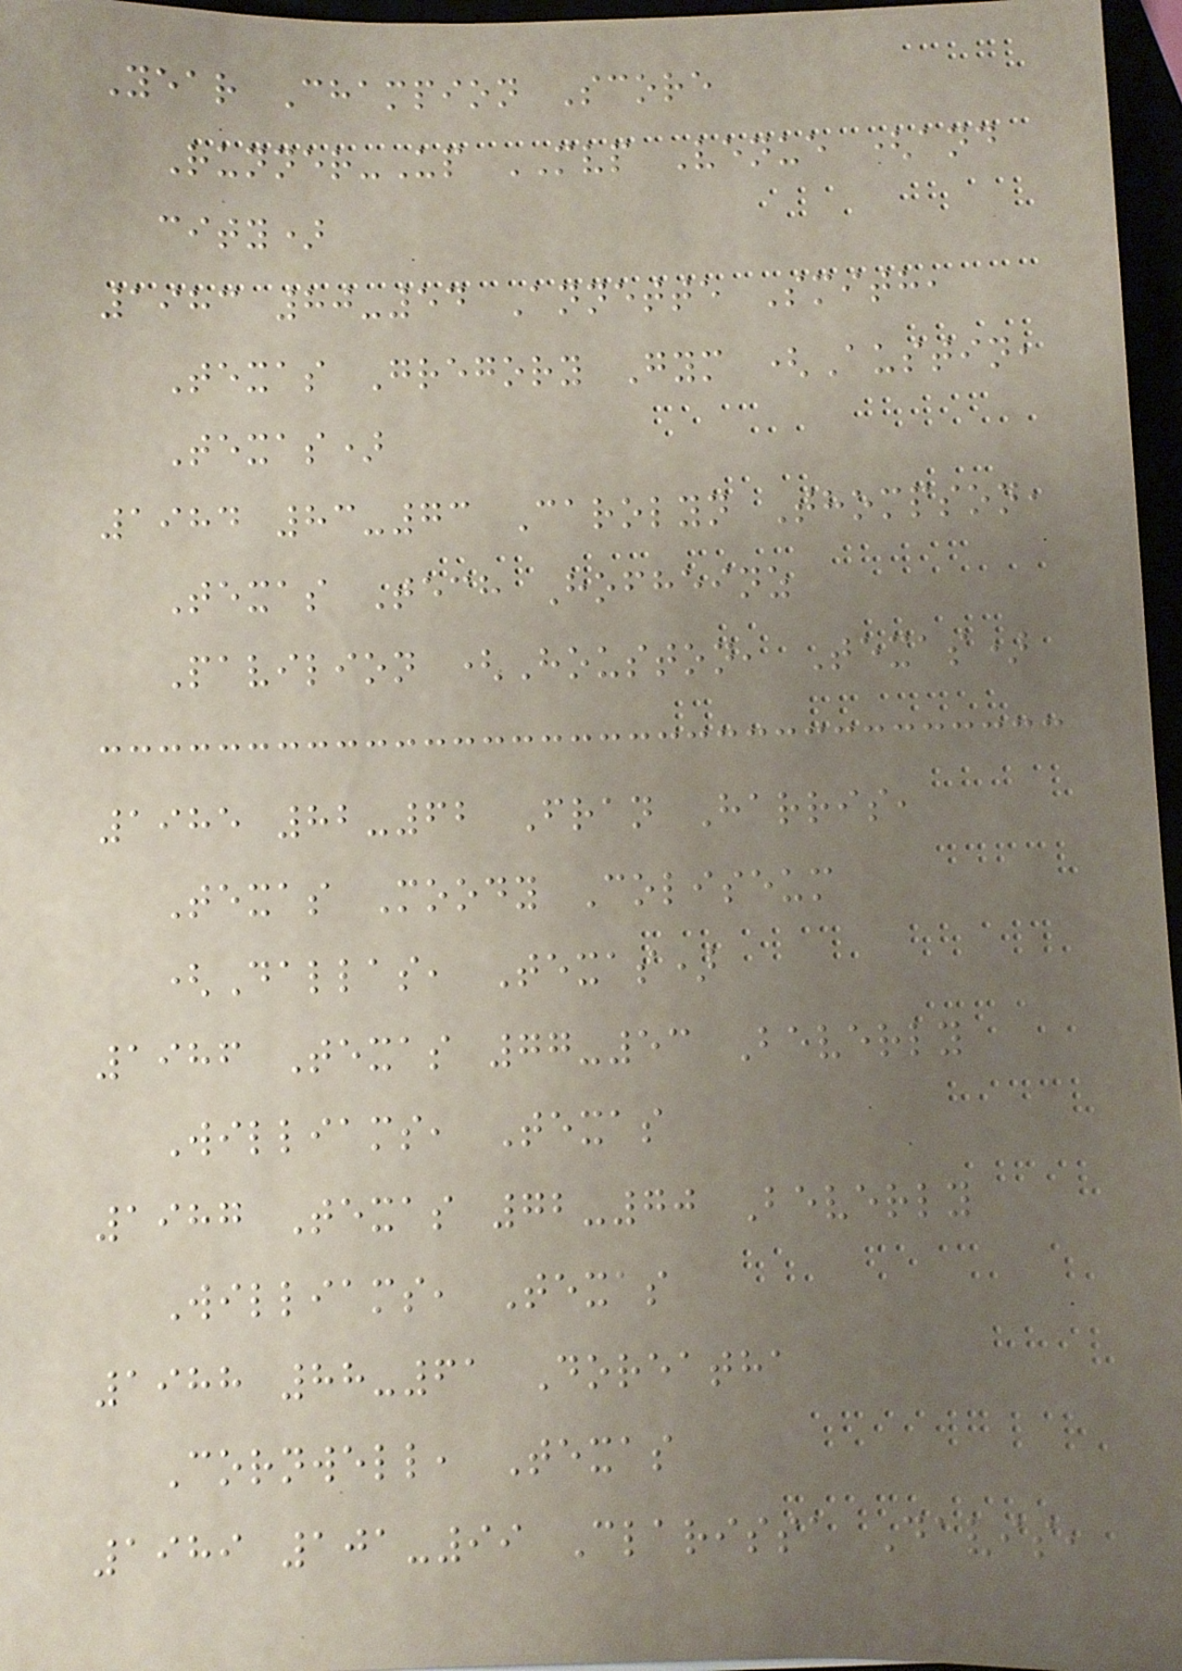Year Champion Score
Runner-Up MVP Venue (and
city)
1983 80-54 Annette Smith,
Texas Gregory Gym (Austin,
Texas)
1984 83-73 Carolyn Thompson,
Texas Tech Hofheinz
Pavilion (Houston, Texas)
1985 82-62 Fran Harris,
Texas Moody Coliseum
(Dallas, Texas)
1986 Texas 77-53 Beverly
Williams, Texas
1987 Texas 72-70 Beverly
Williams, Texas
1988 88-61 Doreatha
Cornwell, Texas
1989 101-99 Clarissa Davis,
